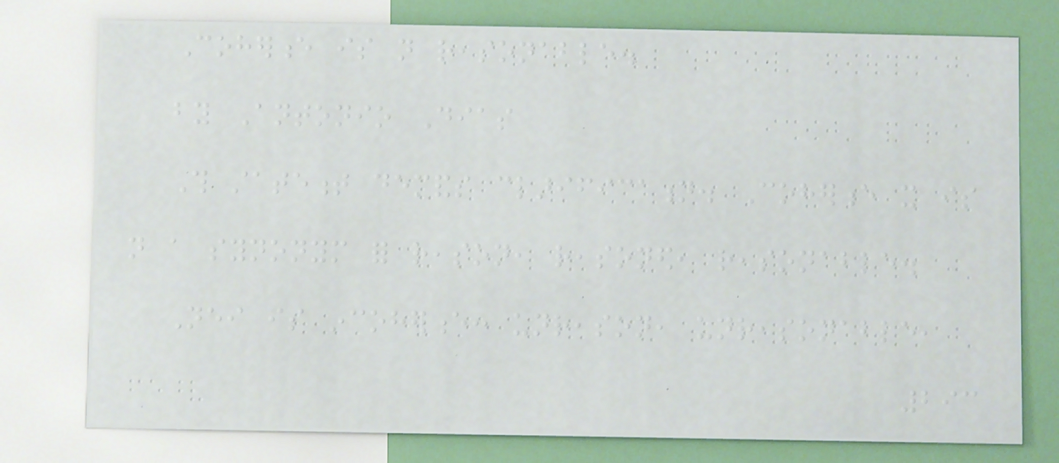Coherence is not reasonable.
by Antonio Dias
This statement demands clarification. Coherence it is
not a synonym for reason, reasoned, reasonable.
Neither is incoherence: unreason, unreasonable,
293
